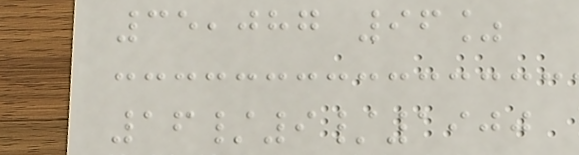35,087 96%
16/9/1900
